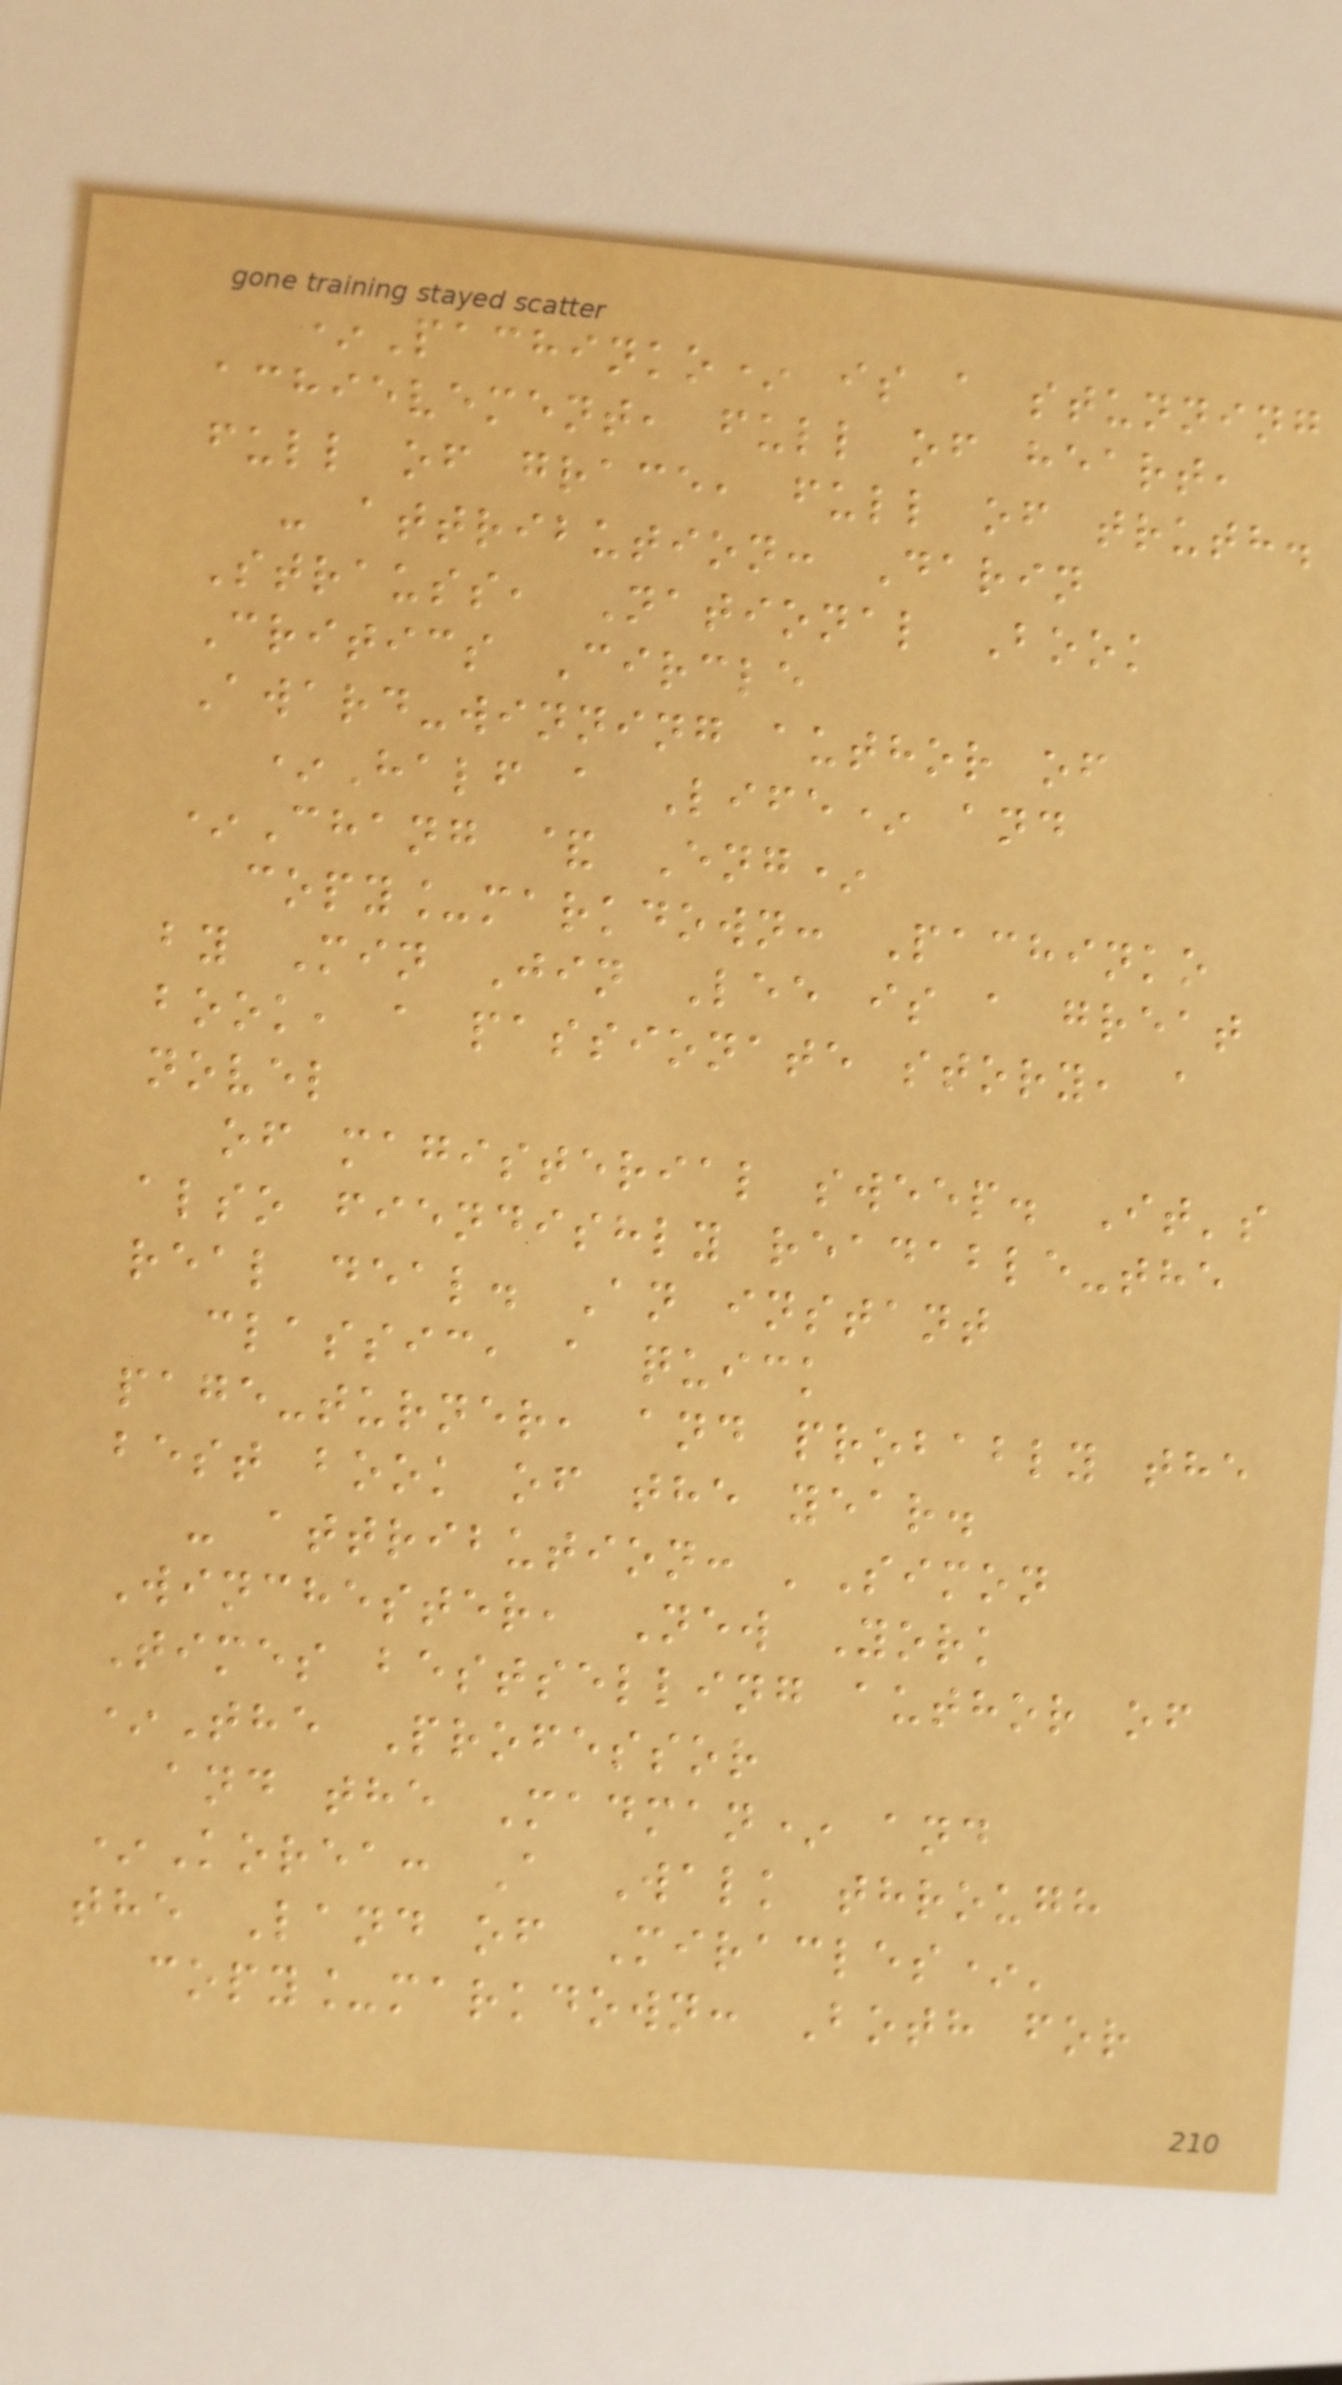*Pachinko* is a stunning
achievement, full of heart,
full of grace, full of truth.
- attribution: Darin
Strauss, National Book
Critics Circle
Award-winning author of
*Half a Life* and
*Chang & Eng*
copy_markdown: Pachinko
by Min Jin Lee is a great
book, a passionate story, a
novel
of magisterial sweep. It's
also fiendishly readable-the
real deal. An instant
classic, a quick
page-turner, and probably the
best book of the year.
- attribution: 'Simon
Winchester, New York
Times bestselling author of
*The Professor
and the Madman* and
*Korea: A Walk through
the Land of Miracles*'
copy_markdown: Both for
